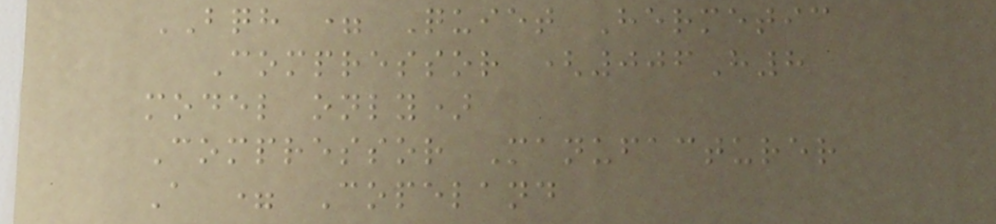BQH = Quiet Hermetic
Compressor (006H8
model only)
Compressor Manufacturer
A = Copeland
